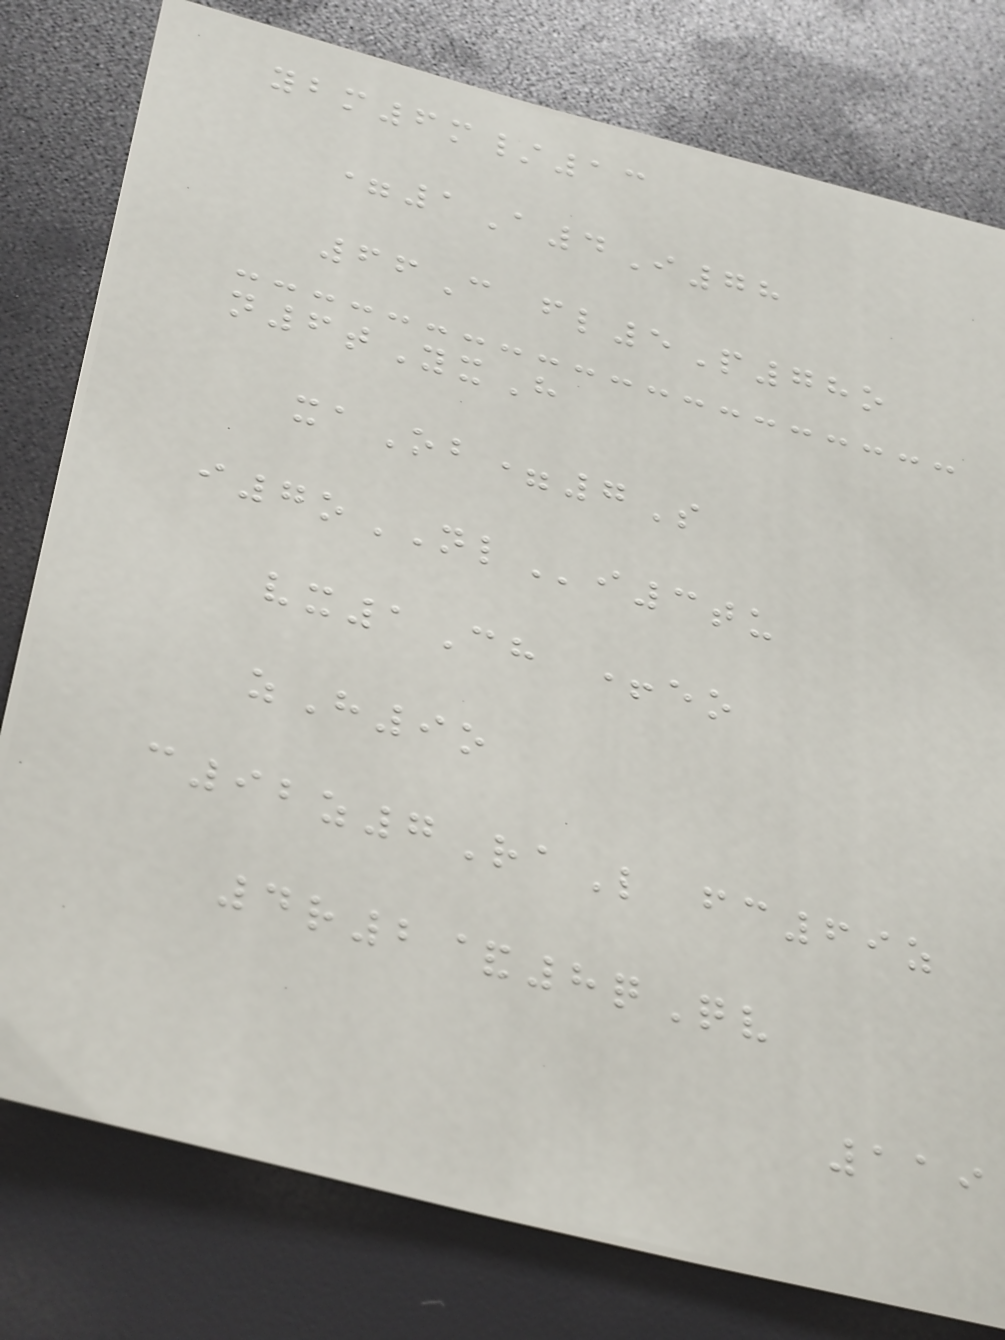ybm6m/13
=1A4I78
66C fl5P78o
n6tYxH
xaOb=7S
i7oNLi3tu
vx1Ch +eo
zH9o
c92z7RaL fc69z
4r2&8qQv
119
